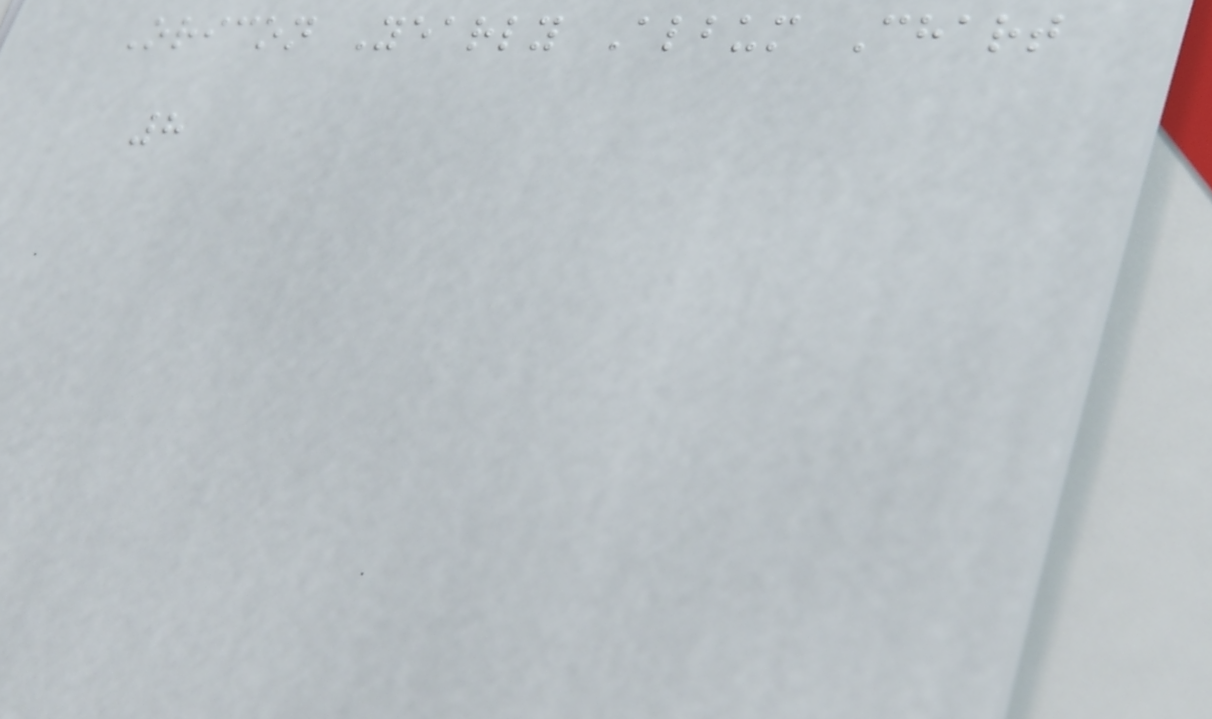Oricon Yearly Album Chart
8
